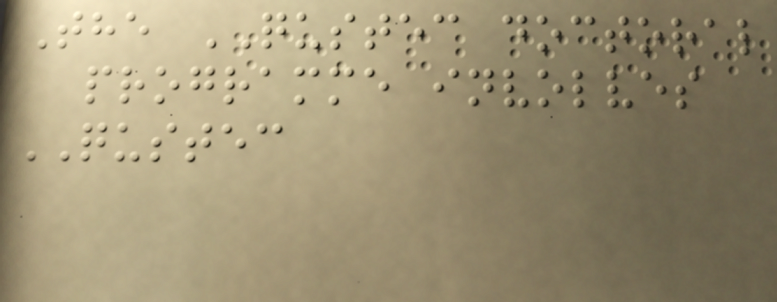The QUSTEC doctoral
programme involves
QUSTEC
